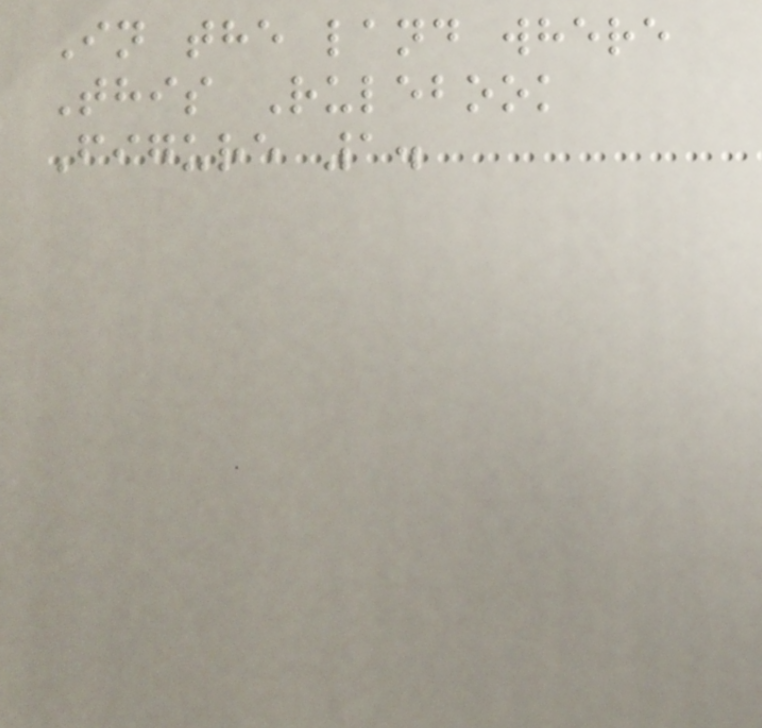In the land where
This Rulebook
Figure 1.
